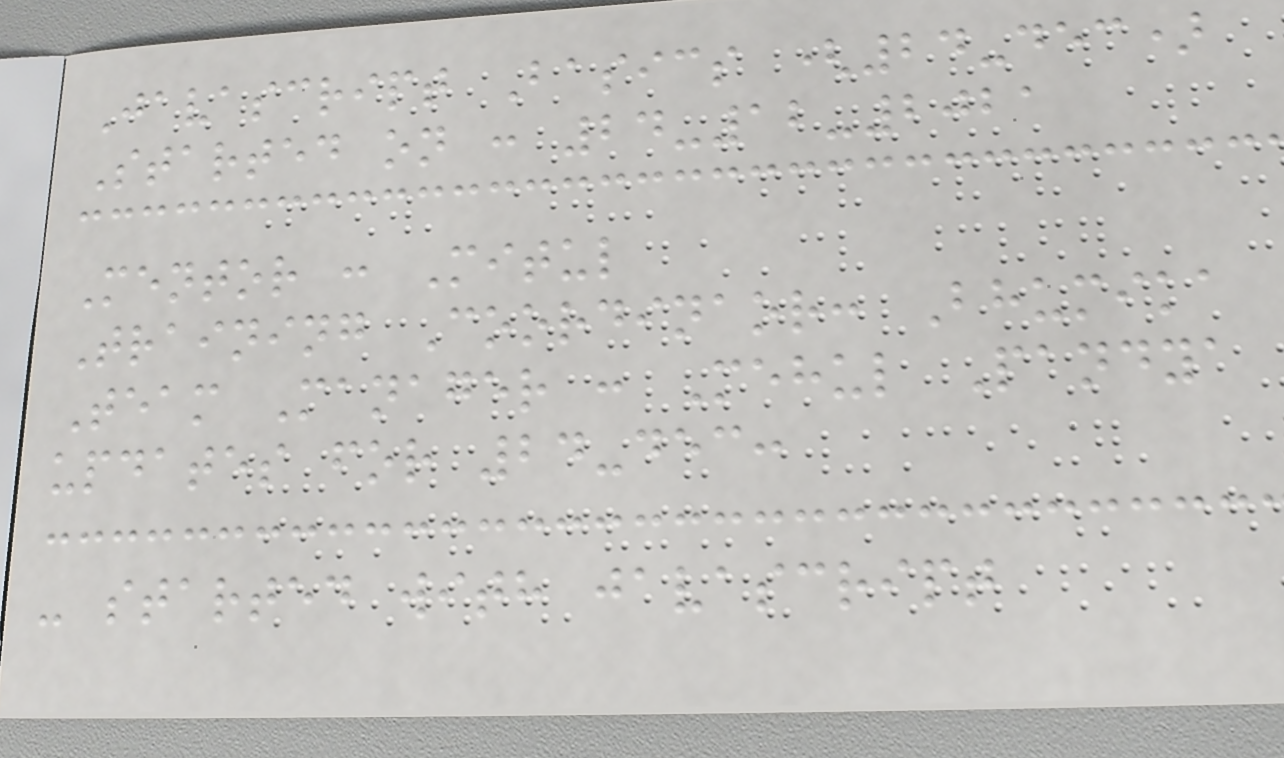Javascript Basics (24-dec)
Started on : 24-12-2021
Mentor : Mitul
Training Coordinaor: Bhumika
Team Manager : Mehul Pandya
updates for 24-dec:
- started with javascript
